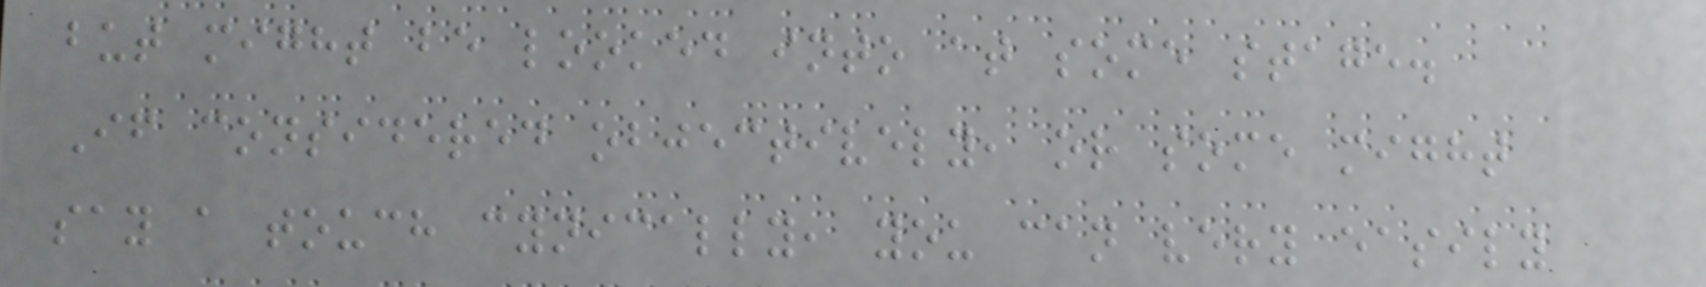but might be looked into at some stage.
If considered objectively, or some might
say a touch cynically, you can very easily
